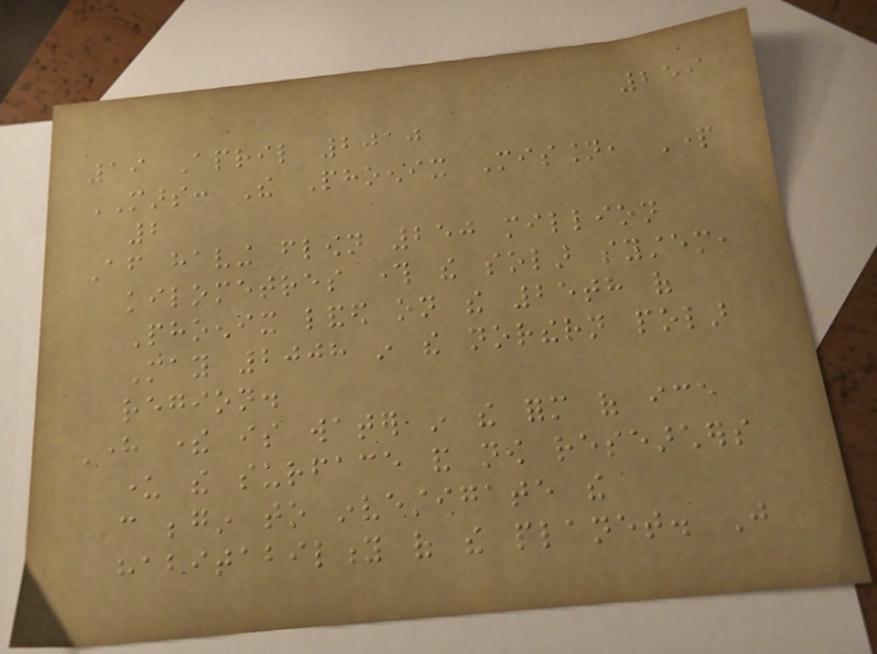259
19 April 2010
MARS: The Phoenix Mission, Part
2
After having flown 250 million
kilometres through the solar system,
Phoenix landed on the 25th of
May 2008 in the northern polar
region.
Here there is water in the form of ice
under the surface and now researchers
can begin to investigate the
habitability of the planet. Just
